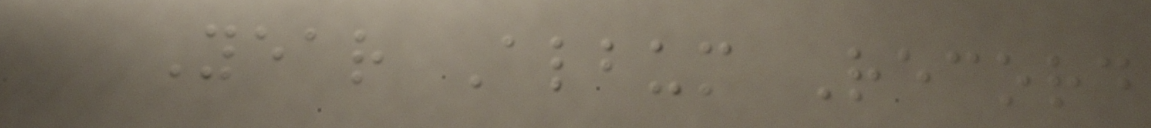Year Album Record
